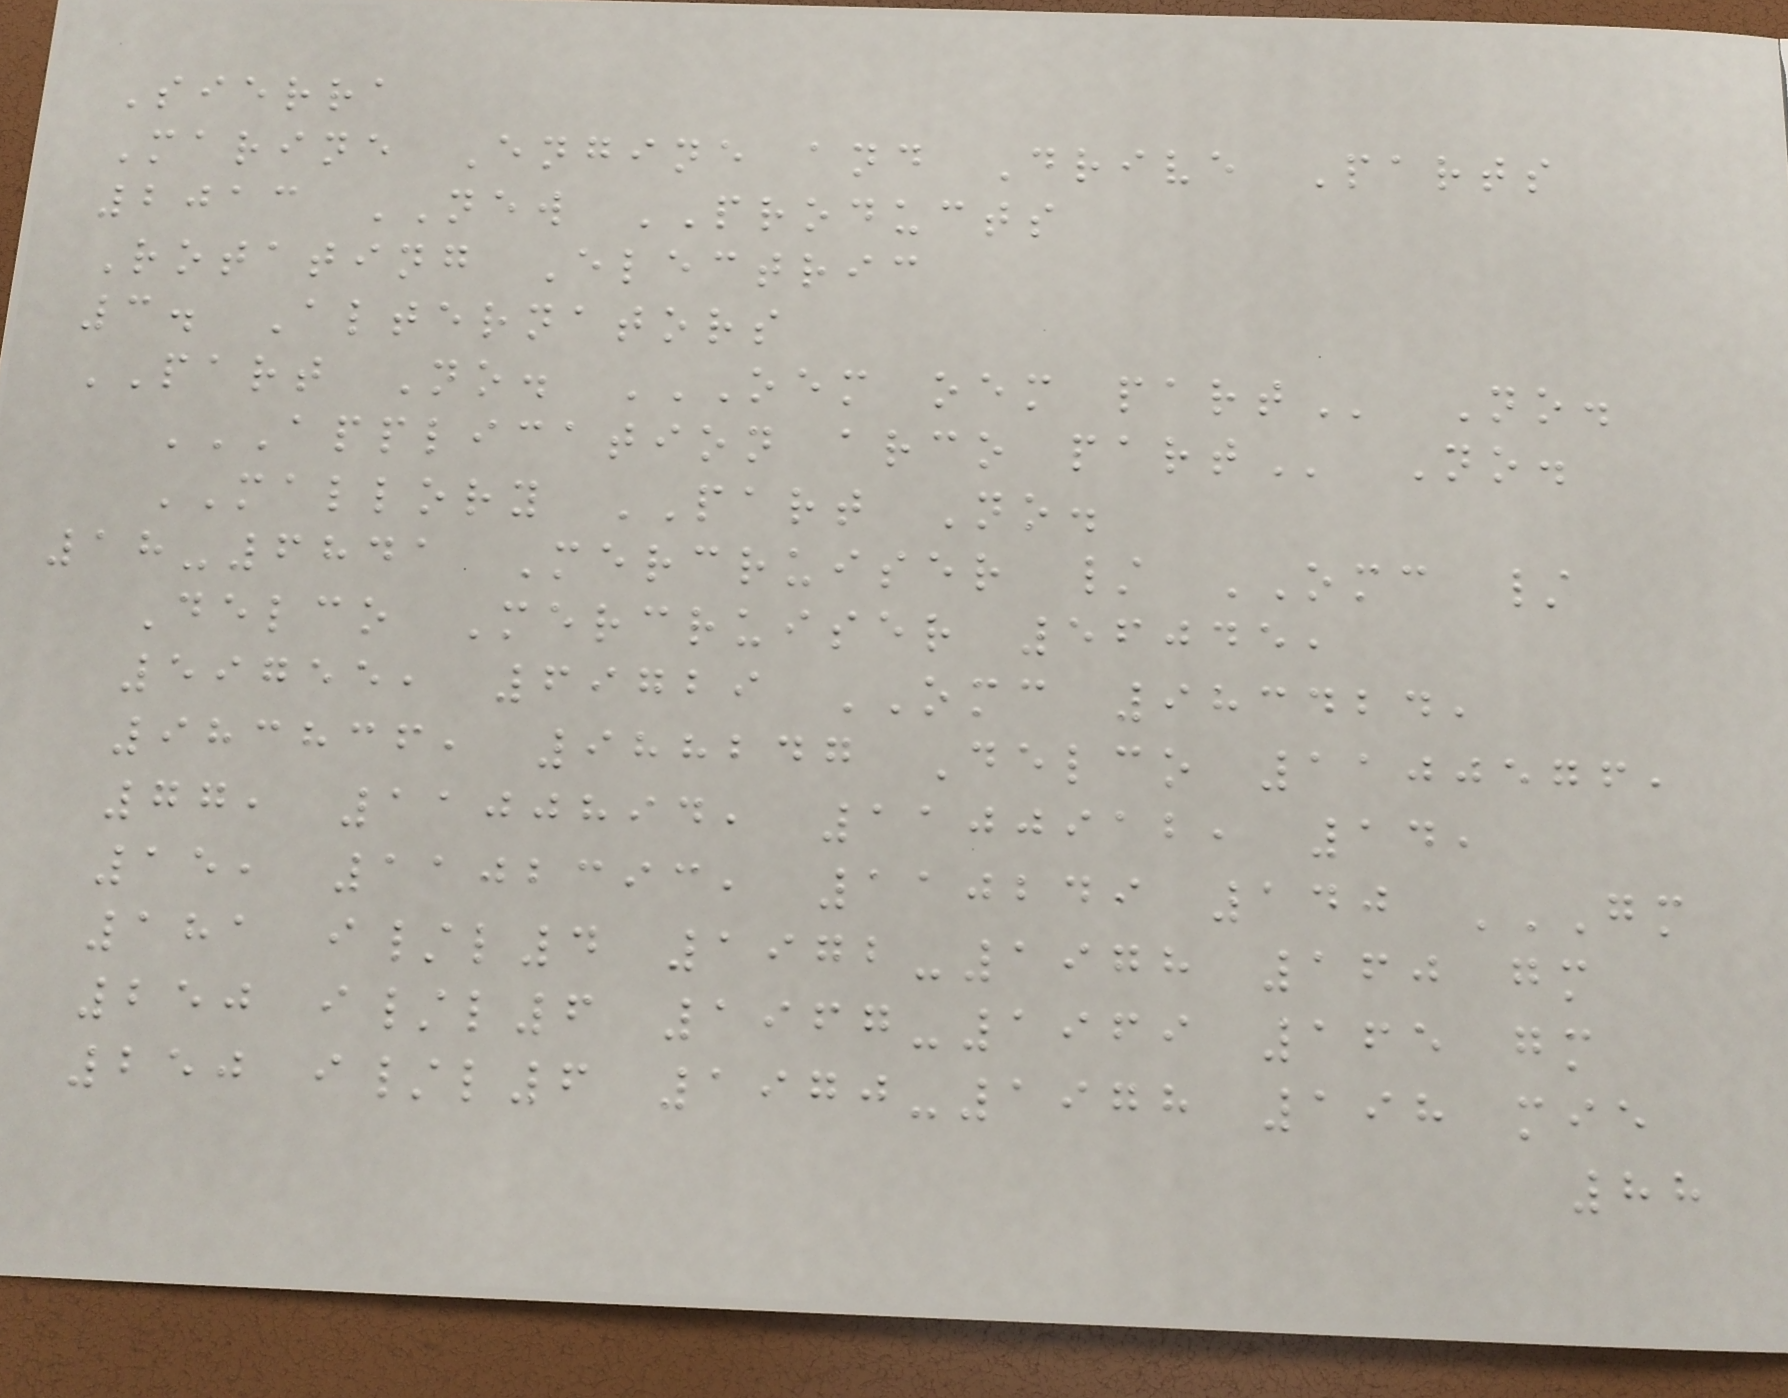Sierra
Marine Engine and Drive Parts
2013 NEW PRODUCTS
Rotating Electric
3. Alternators
PART No. OEM OEM PART No.
APPLICATION ARCO PART No.
MALLORY PART No.
18-6841 Mercruiser / OMC /
Delco Mercruiser 56045,
59755, 69729 OMC 983424,
983836, 988247 Delco 1100576,
77, 1100894, 1100912, 14,
15, 1102393, 110249 140 GM
181 I/L4 1972-1978 160 GM
250 I/L6 1967-1969 165 GM
250 I/L6 1970-1978 198 MIE
88
